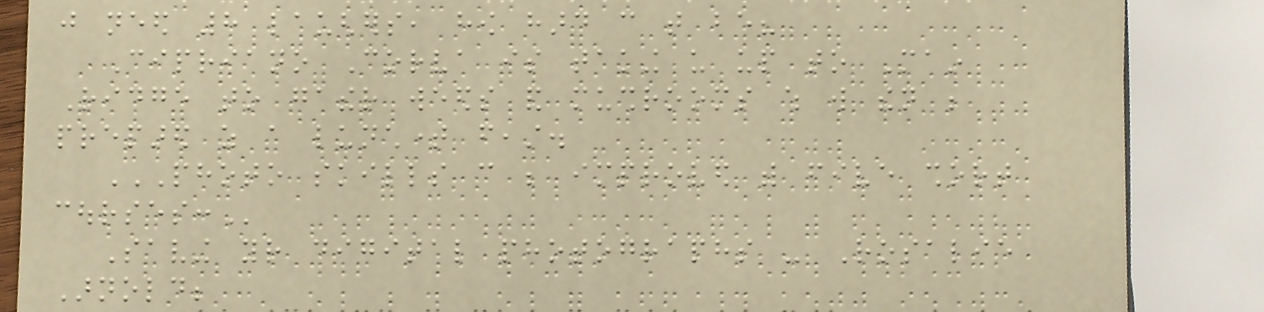just need 8 laughers, how hard can that be?
Cipriano Corva is taking us up to Main
Ridge to gather weeds and mushrooms which will then be
prepared as a lunchtime feast.
PHOTO SKILLS CAN BE IMPROVED WITH FIVE SHORT
COURSES:
Saving your digital photographs - Rosalie
Arnold;
